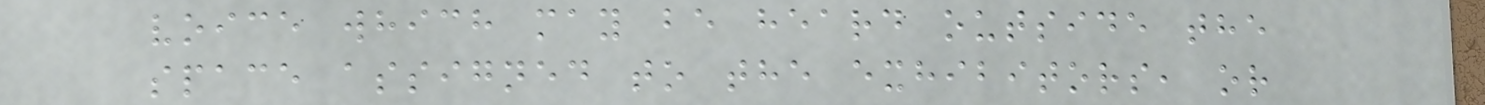voice which may be heard outside the
space assigned to the exhibitors, or
